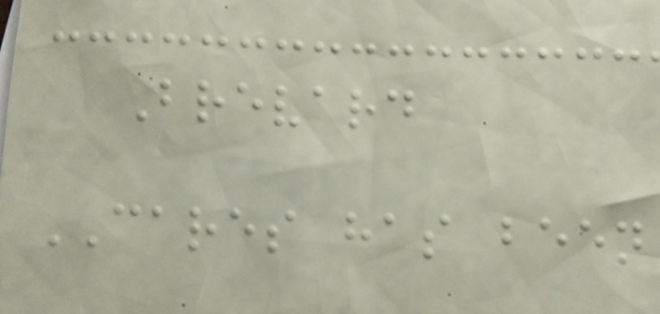Brevard
CARES has been
